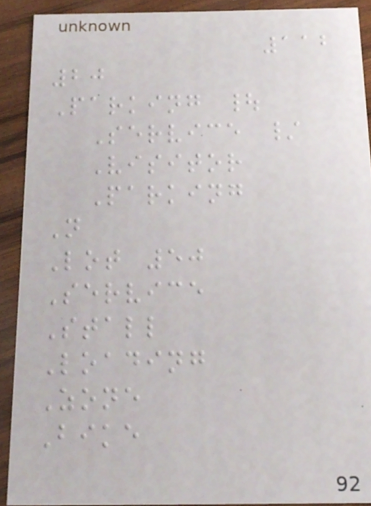112
20
Parking |
Service /
Visitor
Parking
N
Lot 50
Service
Stall
Loading
Zone
Bike
